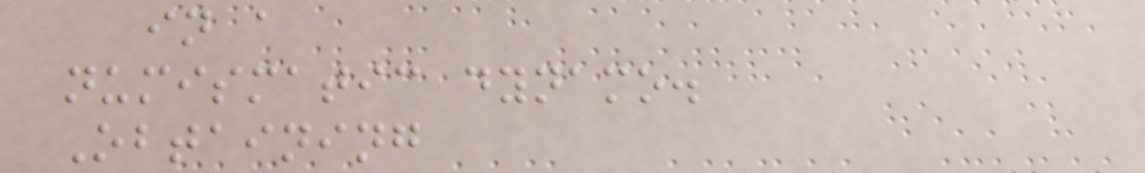in a
numismatic dynamo.
Obtaining
